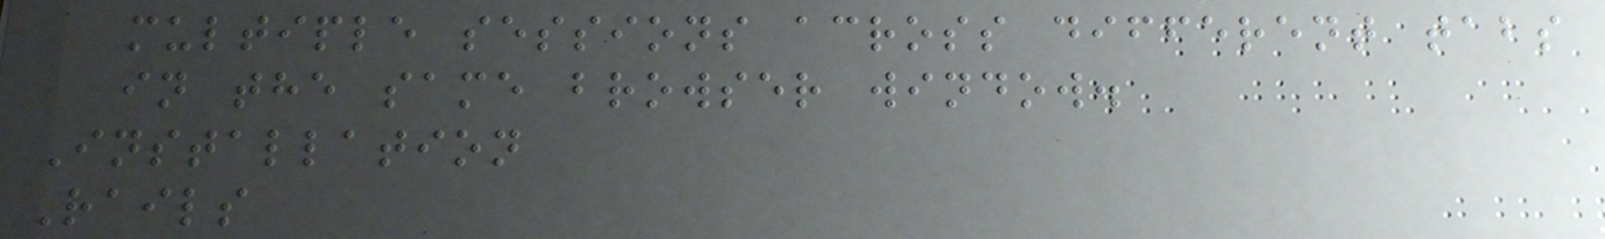multiple sessions across different tabs
in the same browser window.
Installation
Rails
